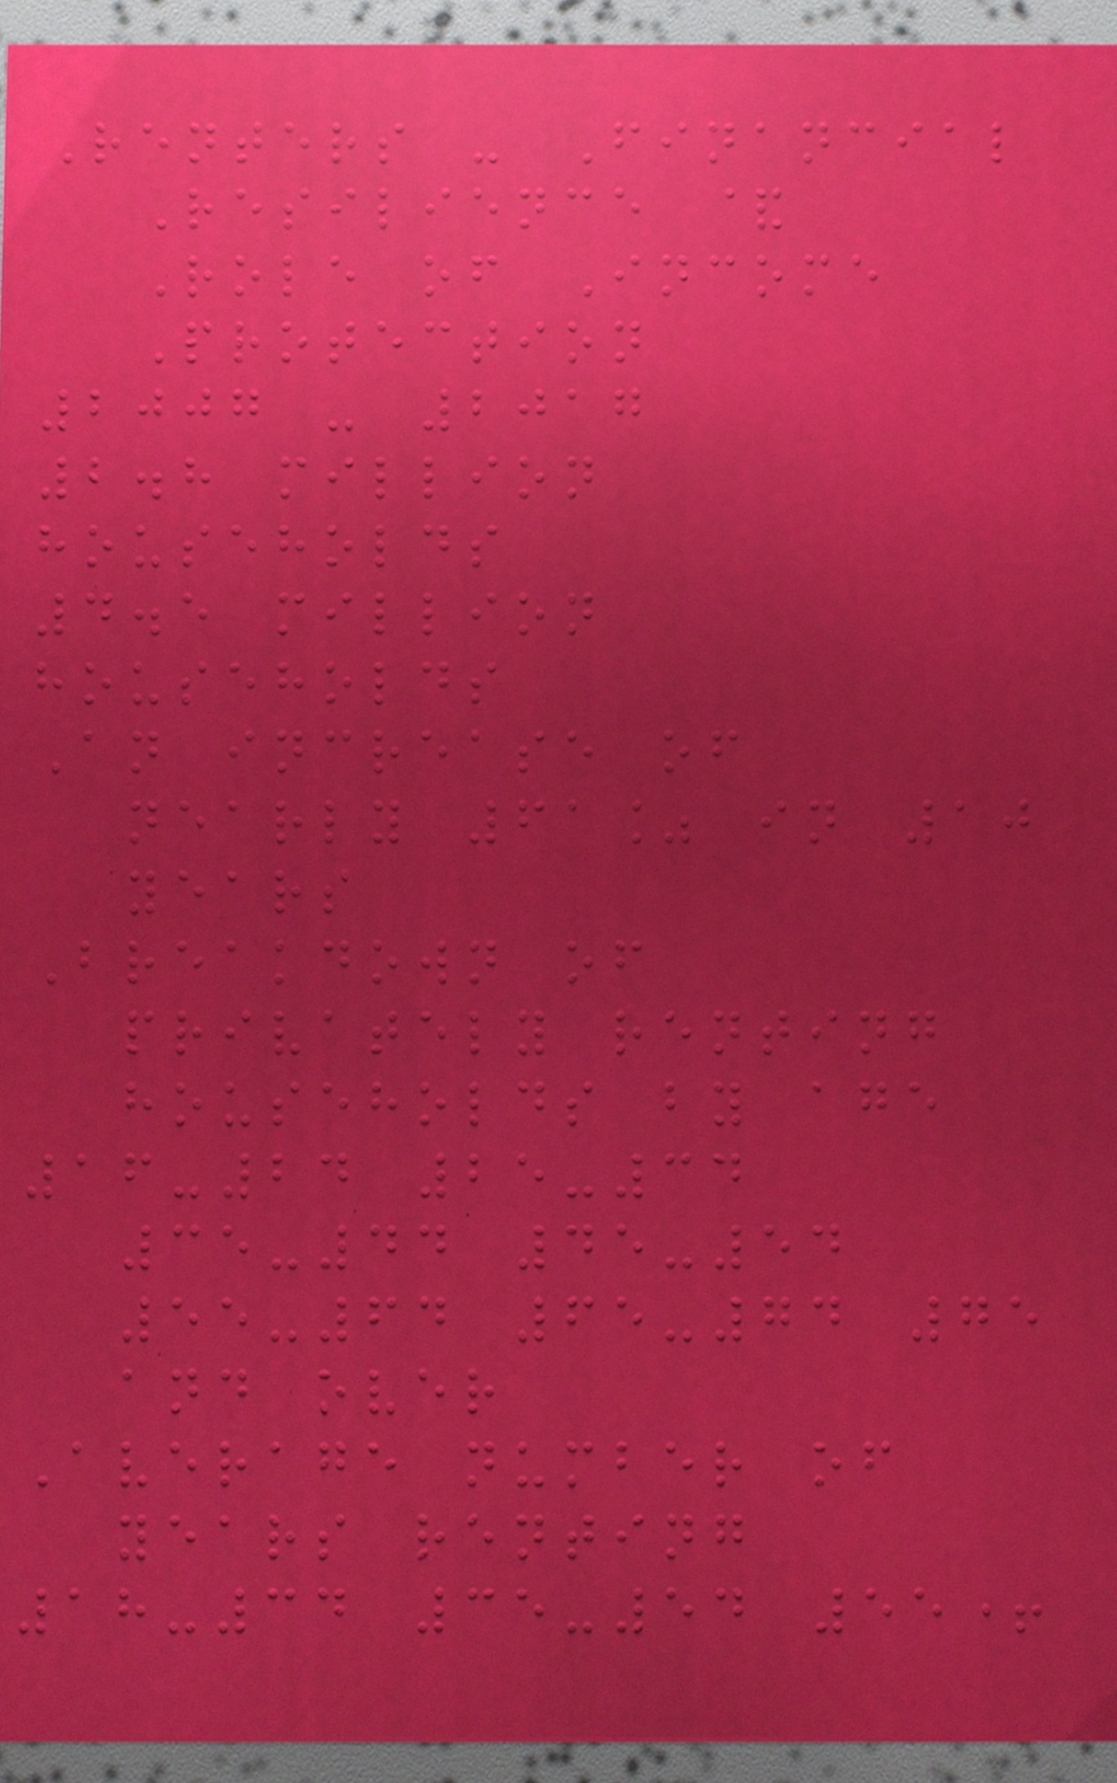Renters - Financial
Resilience &
Role of Income
Protection
2007 - 2017
2.8 million
households
4.5 million
households
An increase of
nearly 61% in 10
years
Breakdown of
privately renting
households by age
16-24 25-34
35-44 45-54
55-64 65-74 75
and over
Average number of
years renting
18-34 35-54 55+
